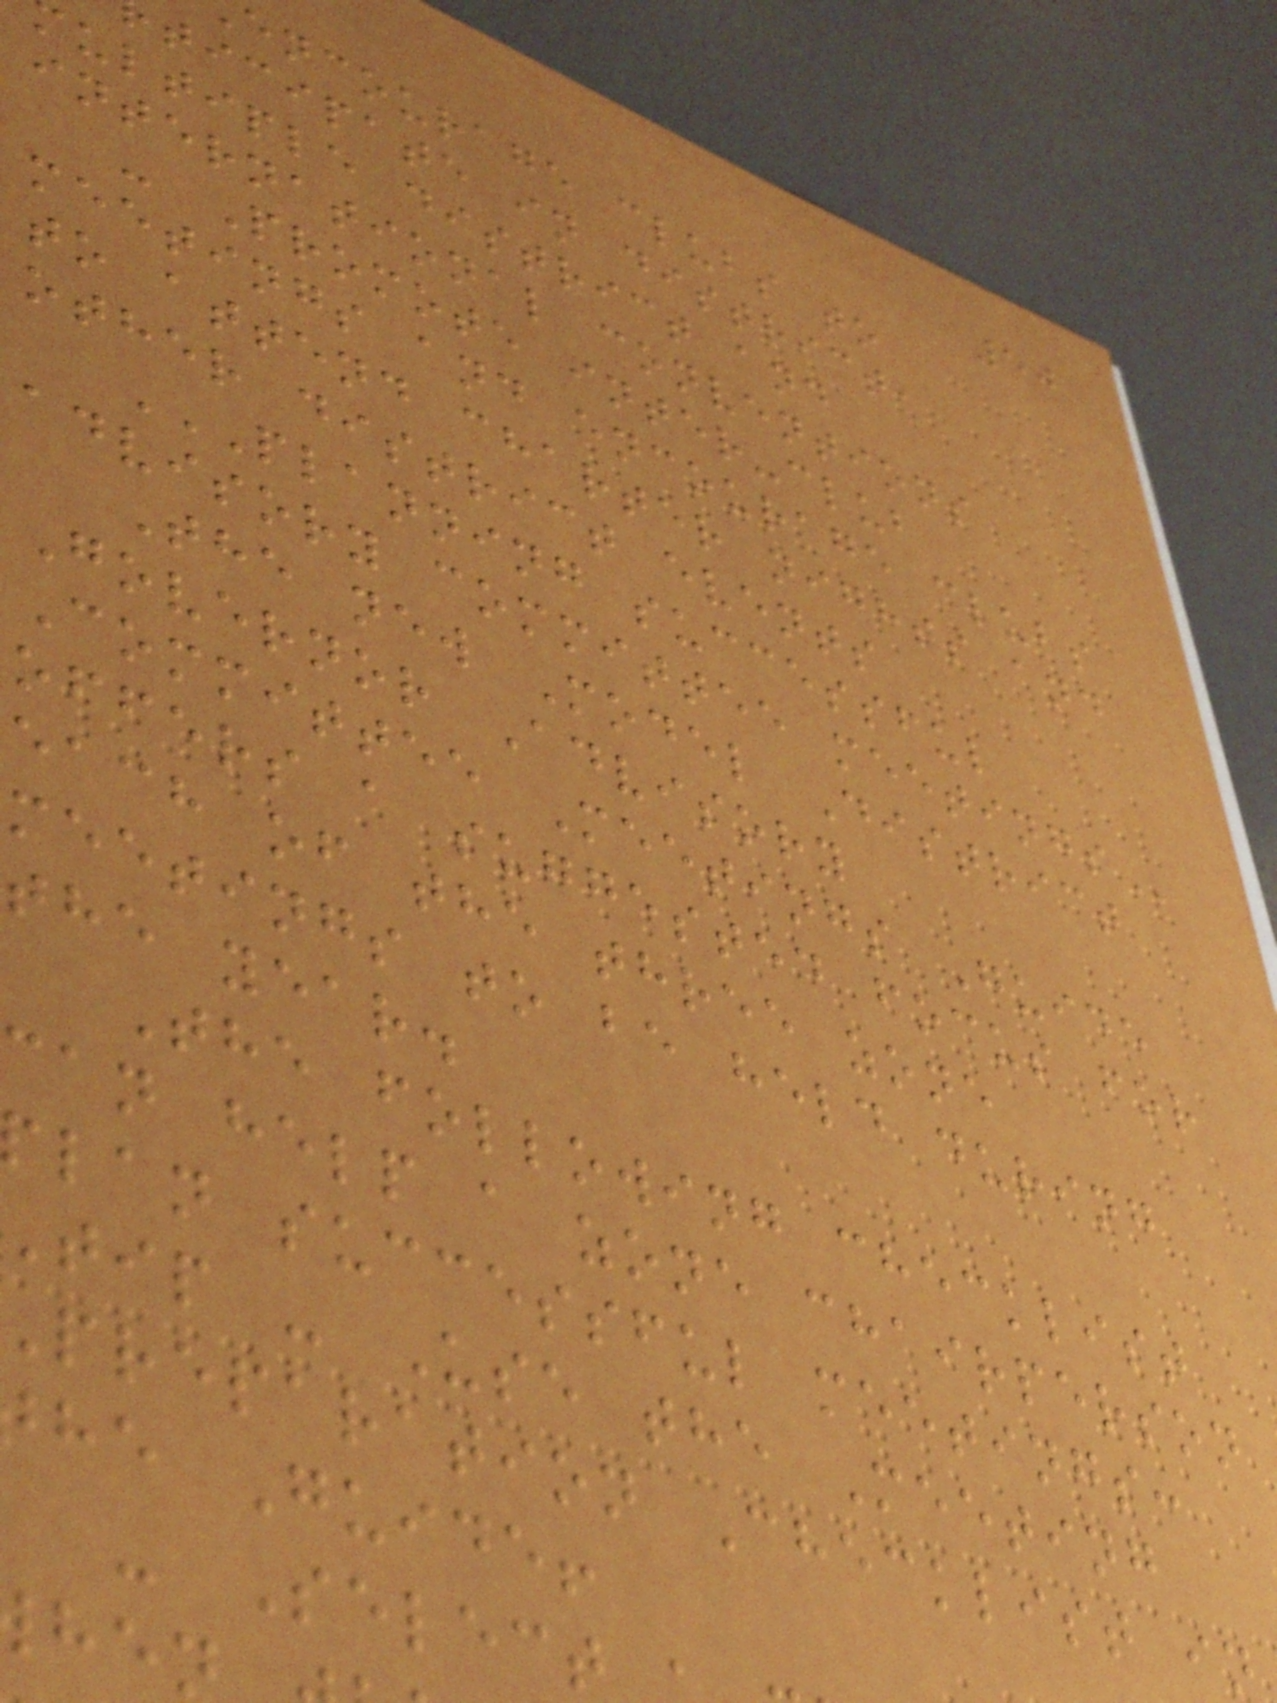50
encourage clubs to
ticipate in district,
ultiple district and
international conventions
- Promote inter-club
meetings and encourage clubs
to attend charter nights and
other district events
PLANNING SUCCESSFUL
advisory committee
The new Model District
Governor Advisory
Committee Meetings Guide
offers a suggested focus for
each of the three zone
meetings to be held during
the year.
The following checklist
can help a zone chairperson
plan successful meetings:
tip - Use the Meeting
preparation Checklist in
he Guide!
- Select
